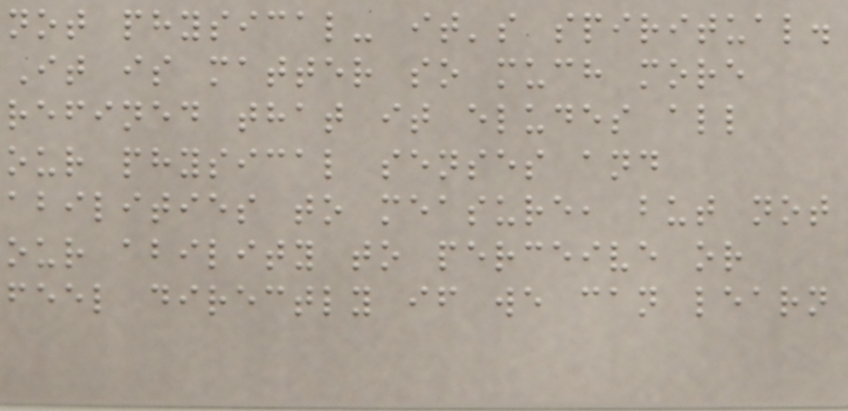not physical- it's spiritual.
It is matter so much more
refined that it eludes all
our physical senses and
abilities to measure, but not
our ability to perceive or
feel directly if we can learn
